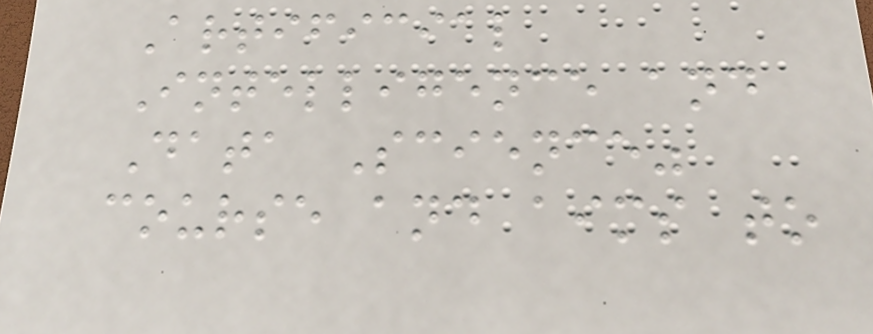Artificial
Intelligence and
Data Science"
course and aims to
